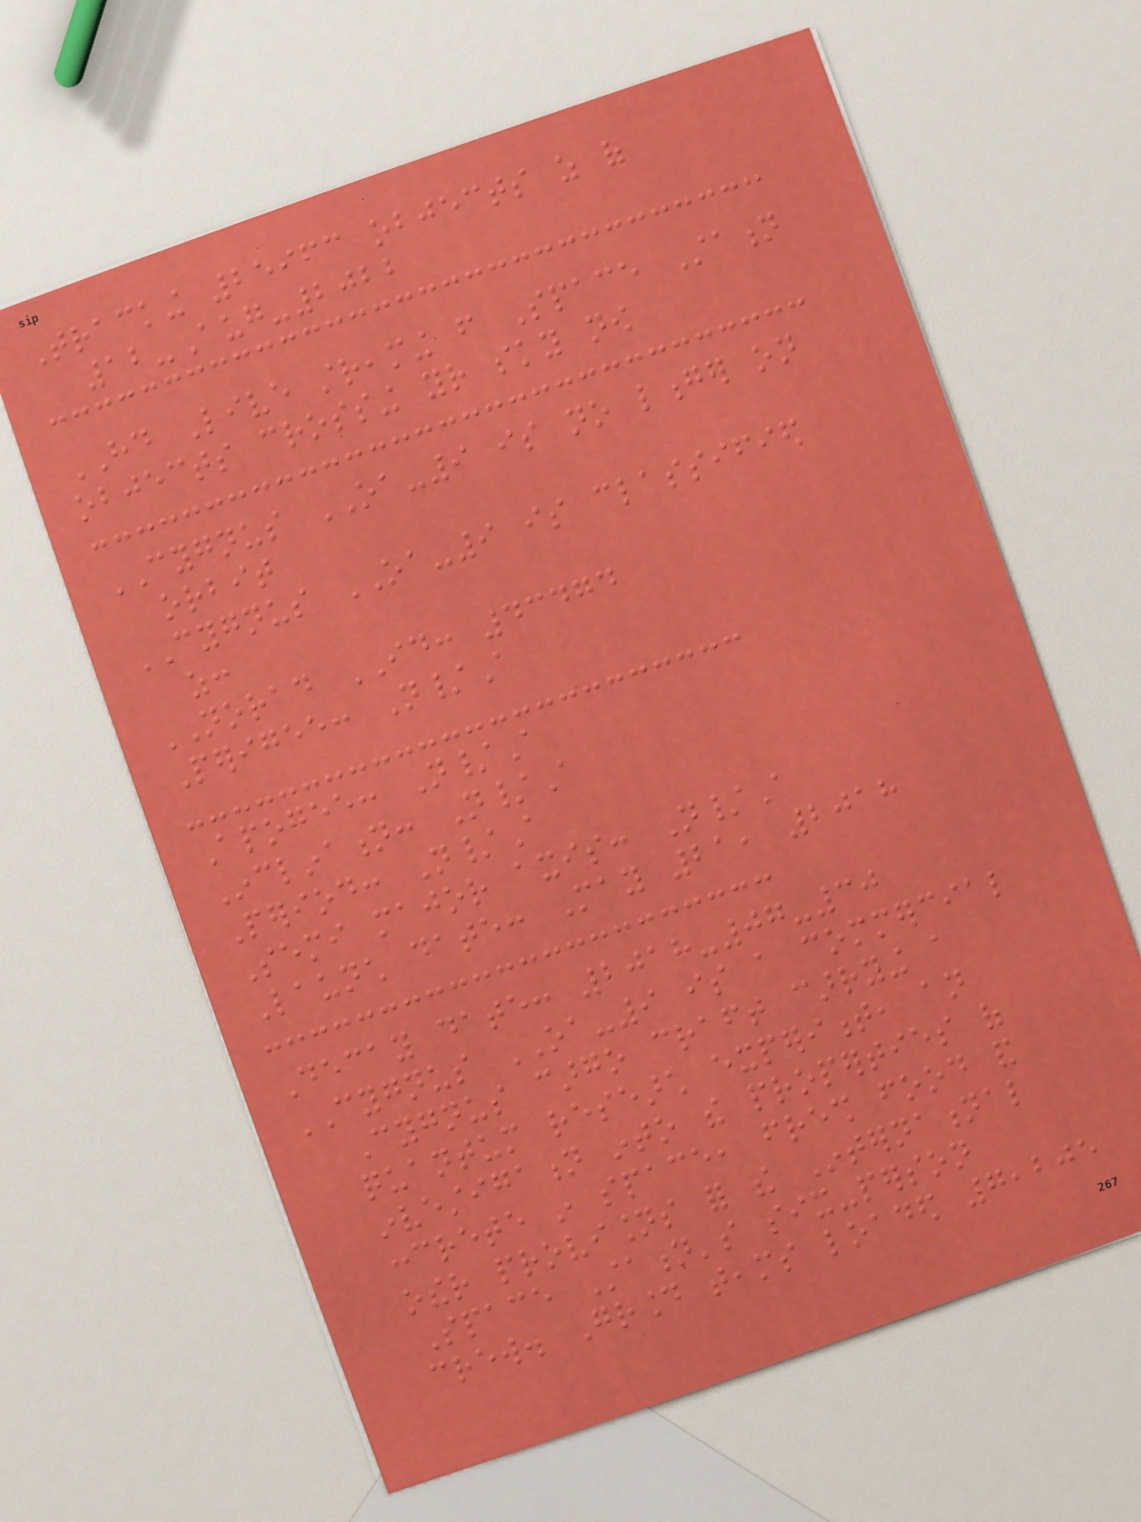Tracking 25963 objects as of
12-Aug-2022
HD Live streaming from Space Station
objects crossing your sky now
CYGNUS OA-9 is no longer on
orbit
CYGNUS OA-9 is classified
as:
NORAD ID: 43474
Perigee: N/A
Apogee: N/A
Inclination: N/A
Period: N/A
Semi major axis: N/A
Launch date: May 21, 2018
Decay date: 2018-07-30
CYGNUS OA-9 is a commercial
Cygnus cargo craft carrying a
quantum research experiment, an
investigation into the properties of
concrete in space, fresh food and
other provisions for the International
Space Station's six-person
crew. Ground teams loaded 7,205
